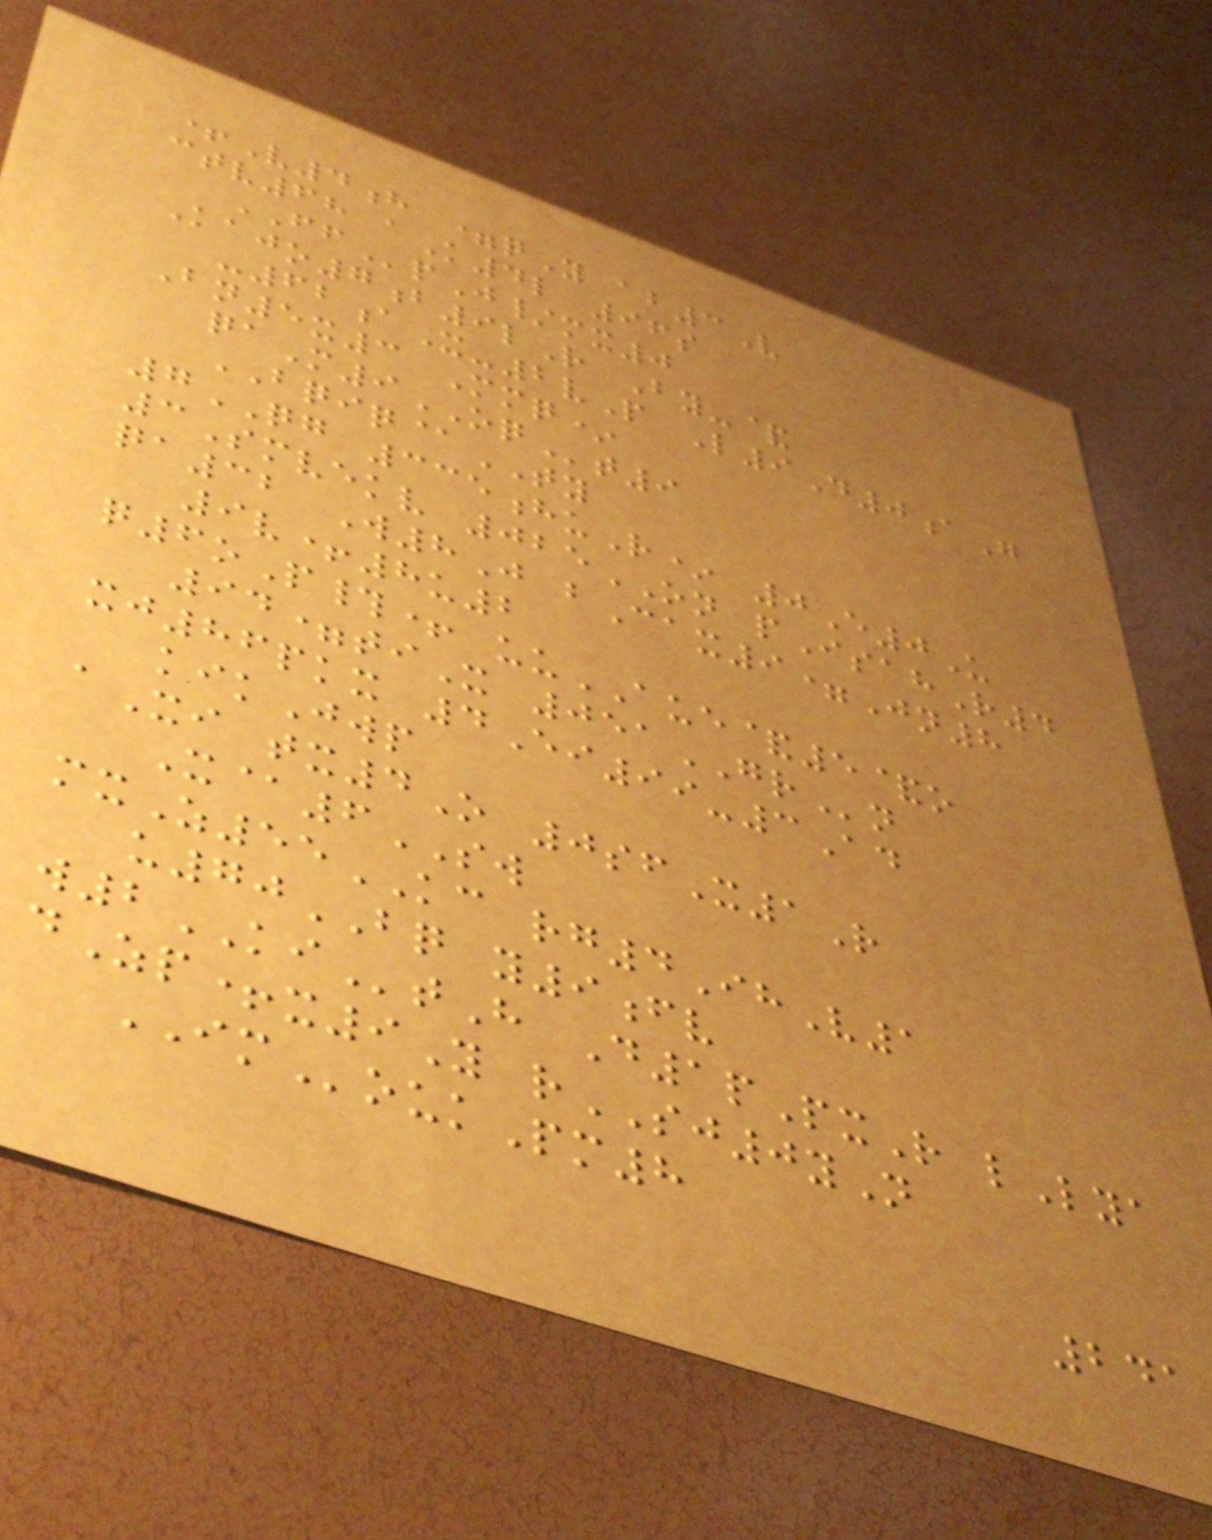+V4h =qY ab3V
ctv68 aK4l 96s
FFpJ/mx0
Kajo7b9lR By-&
-62aX-2vP L9D0aG
Bn5x3 Mmq*
qaM9OQt9
BQIQ@TY
7QG 335huR* 0E0U
3Smvekv 025ON pIsahR4
qa32 W8J bCax9=Jn8
9v+8u2
q6oP#+ uuAUE&5&o
94=tiX 051GRn
xj86pkx 4Ei99-3Ad
kikJwp
aXi tx4O 0sfX1R
X@6SW
mxZ55KC rg4IhV1
u70BQ y9fv
w2KItH D1pPxR lLya
dZp+x9Y rSJ0yN
IMoukPm8
241
